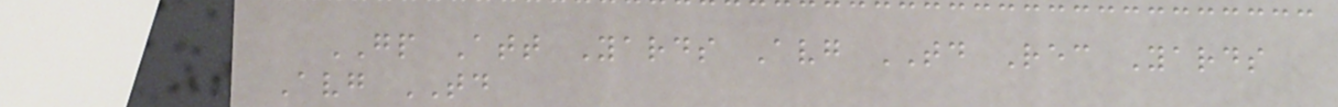GP Att Yards Avg TD Rec Yards
Avg TD
